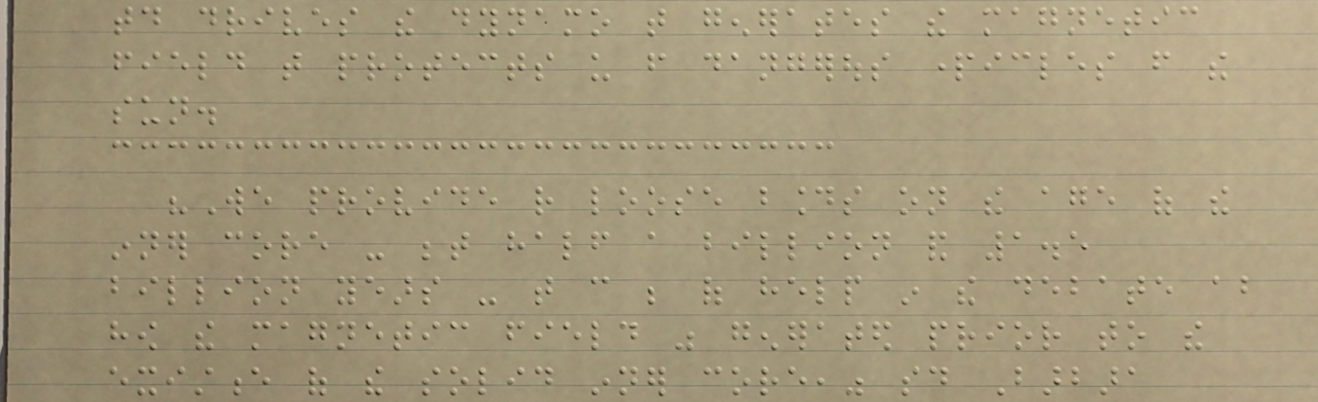today drives the dynamo that generates the magnetic
field that protects us from dangerous particles from the
sun.
"We provide rather loose bounds on the age of the
inner core - between half a billion and 1.5
billion years - that can be of help in the debate about
how the magnetic field was generated prior to the
existence of the solid inner core," said Barbara
